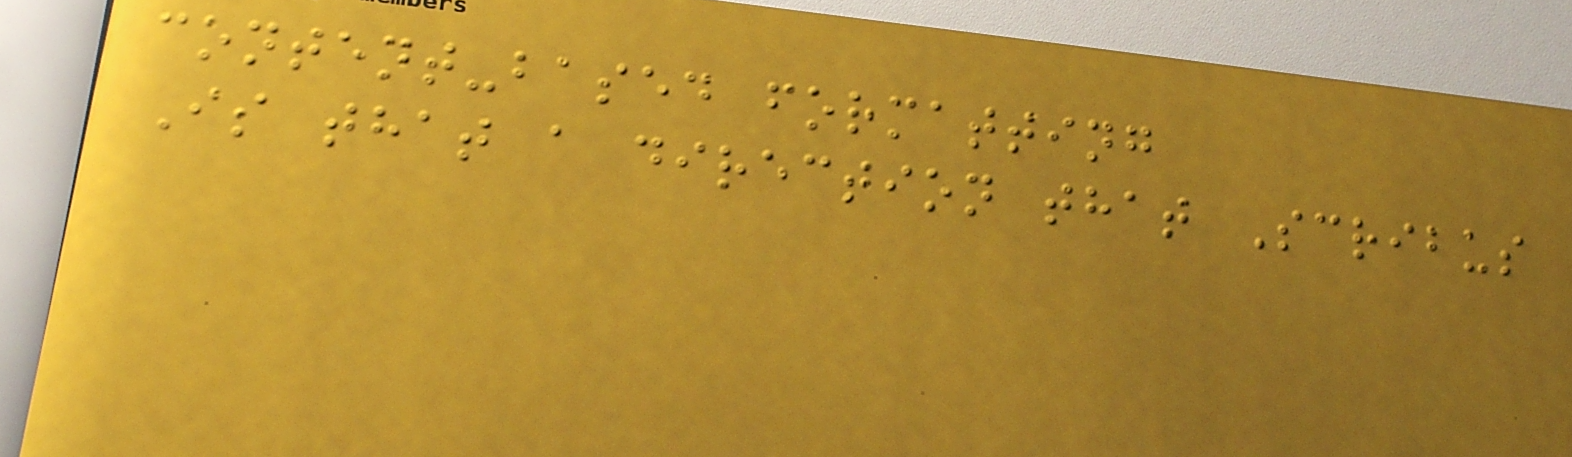content-based formatting
Is that a direction that Scribus
